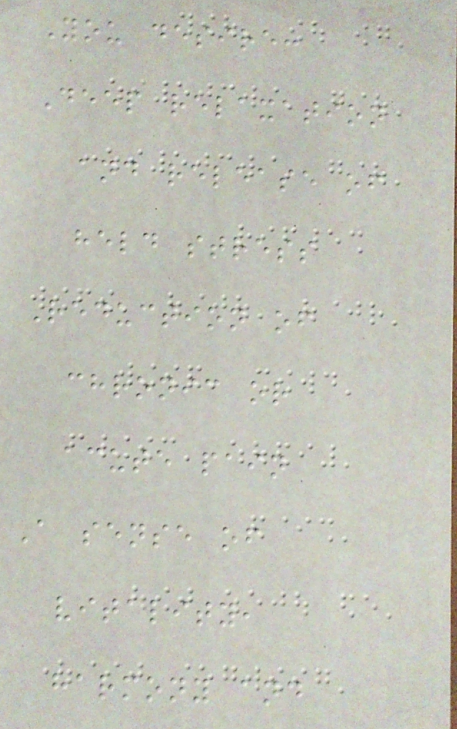You desire:
Deep relaxation
and release of
held stress
Reduction of
chronic or
acute pain
A sense of
vitality,
harmony and
